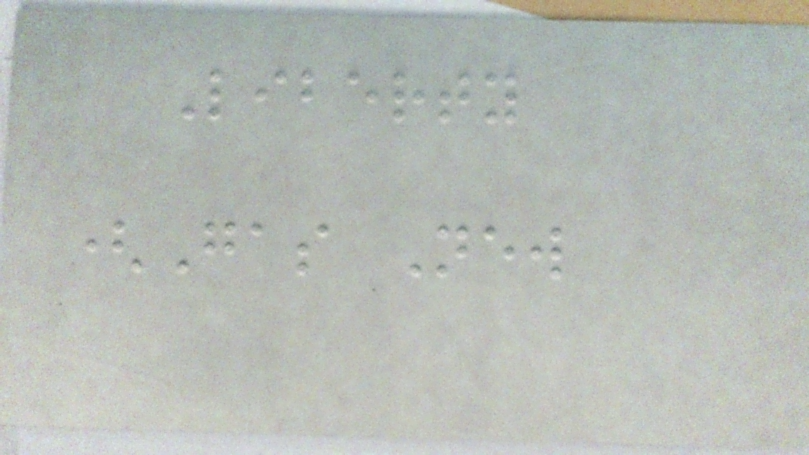Liberty
(Gas New
